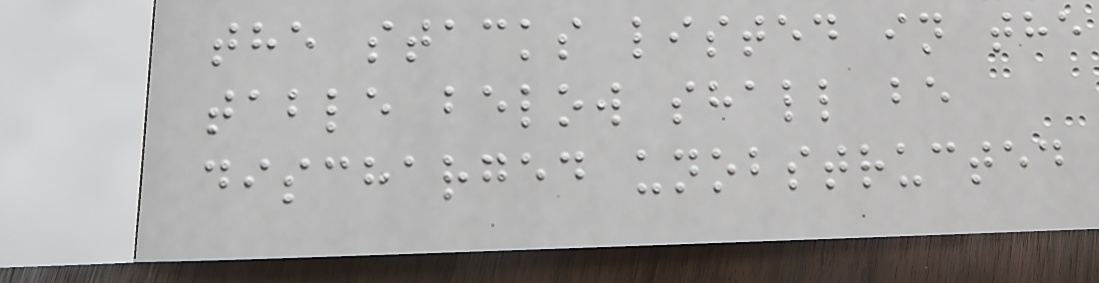the stacks listed in the
table below shall be
discharged unobstructed
